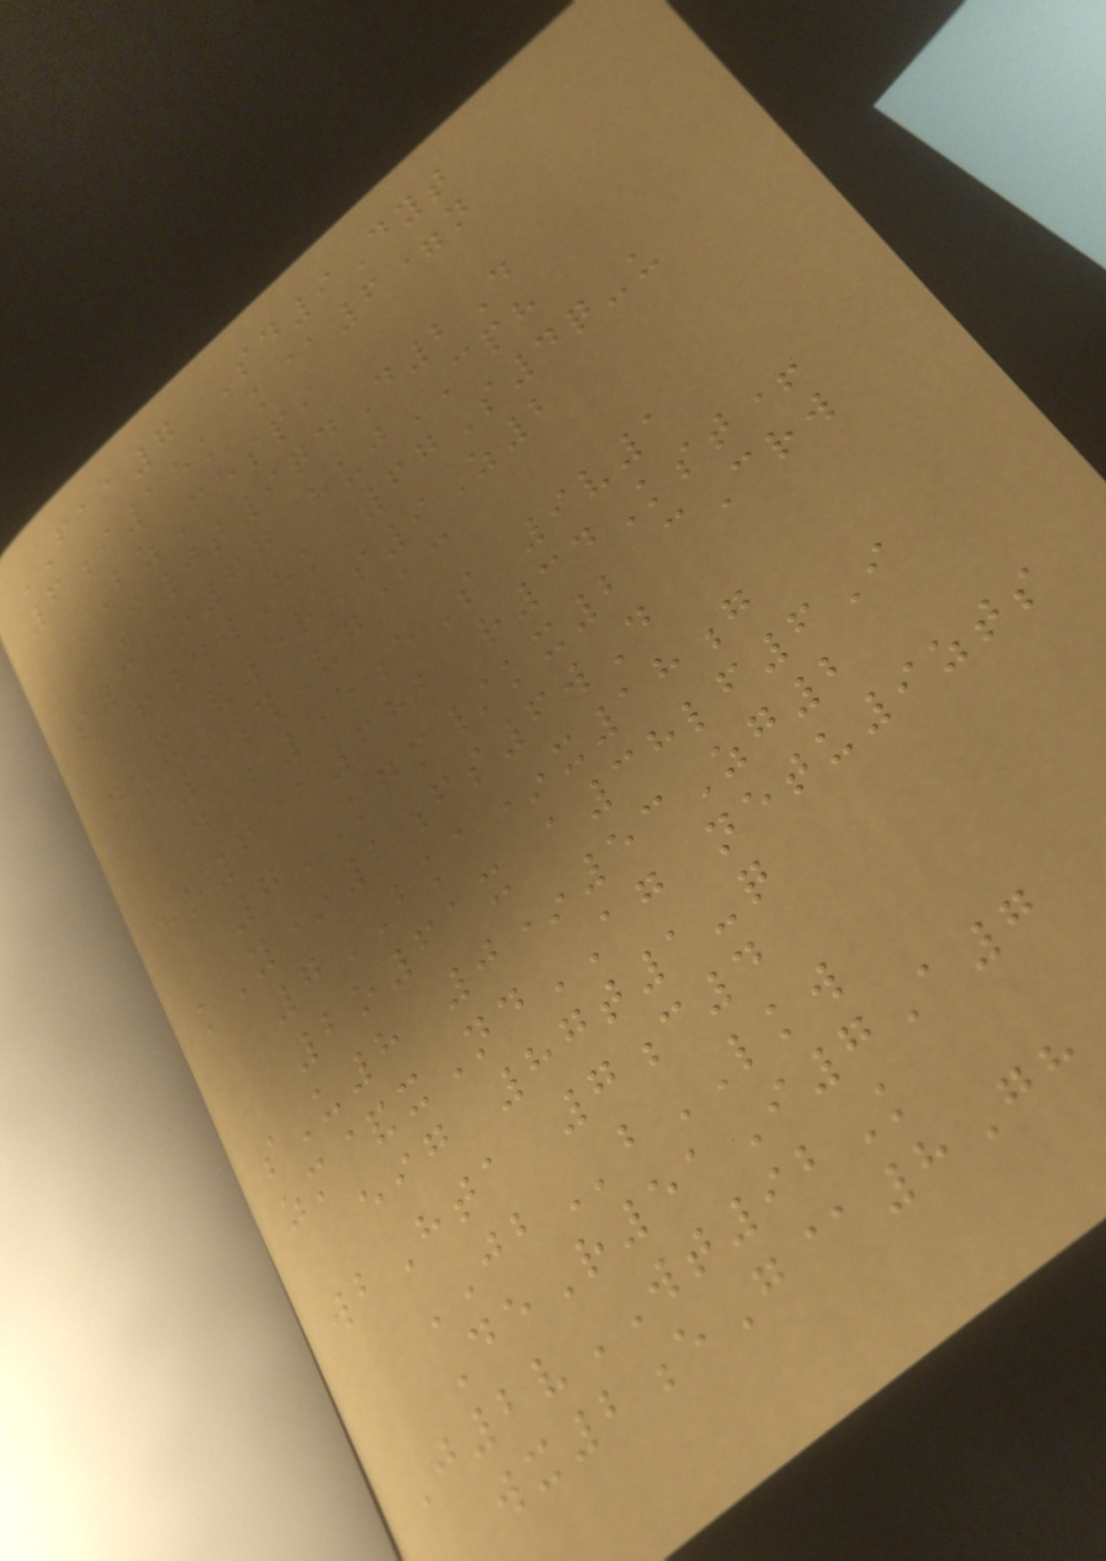FAA7 Sd9Dyt
6i15k k@6=n
BzFespi
C0t9qdD2D
s39o67 hujCPH
f4wHk 67S4q-u
dX&5rS9Z2
8#Vg@c
dB55eS 9v1
eo6@682 r34Kst+
7KGM/kx2 cCrw
kY*1fs6wD
7BKA*x18g
2o61x a38lf6I
sU8 0*53Zg2
zm&xNdAG netu9zts
eig 87t1-q
wbHta 7c4
JBbLKW
DeR51I7A7
J2vWT92K
wx2eG@8Gh
